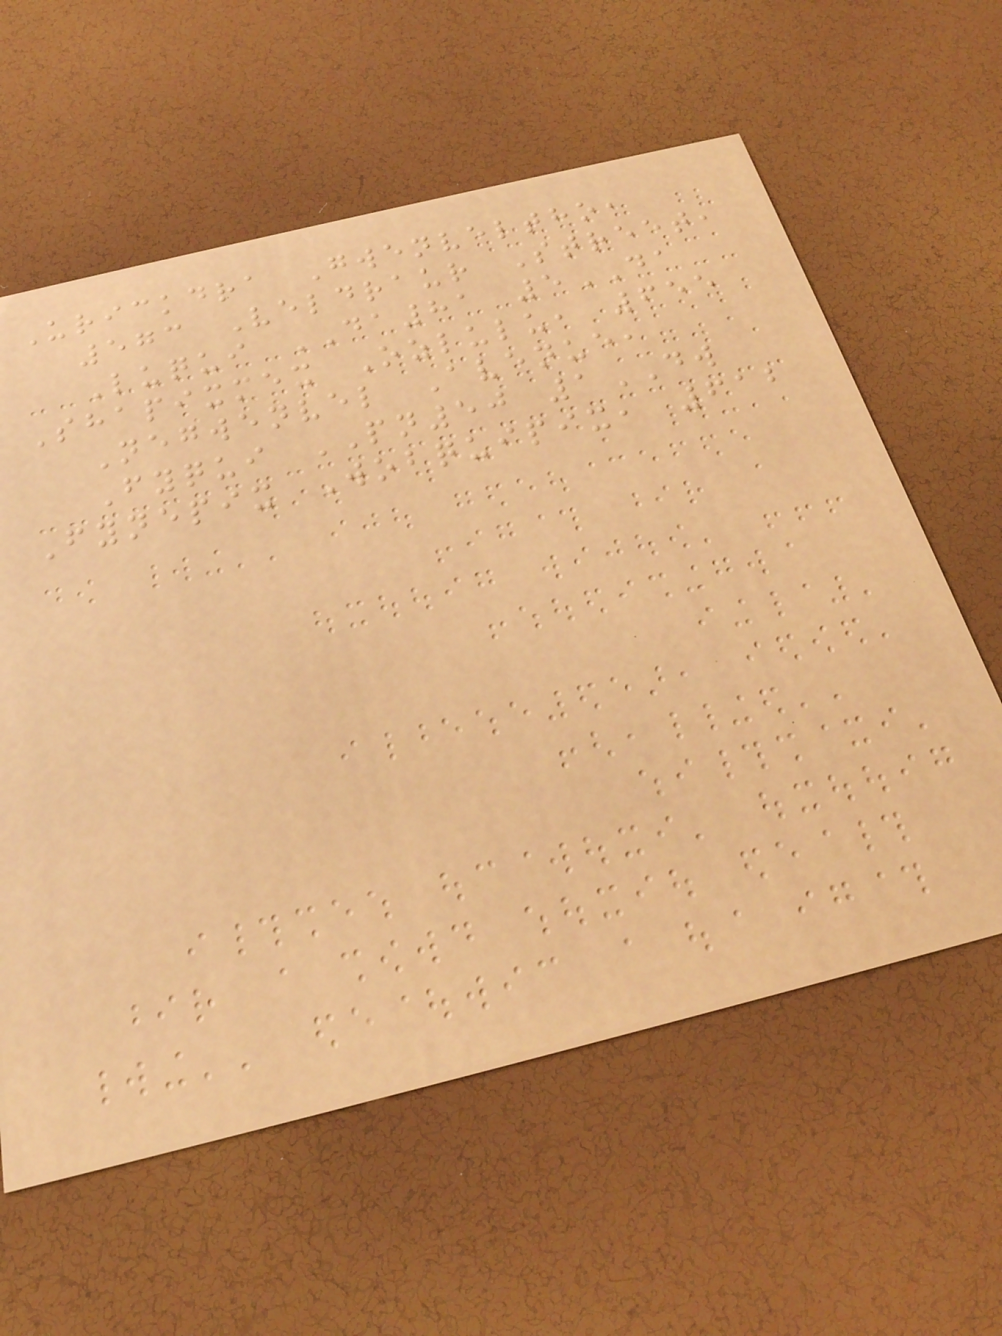Urickdra Gwenveltho,
573 Veldraur Street,
Luqui DA81 5DA
Shapixmex Ozlulu, 655
Negwenvel Avenue,
Fyqui PN50 1DW
Fynepix Wobquipix, 612
